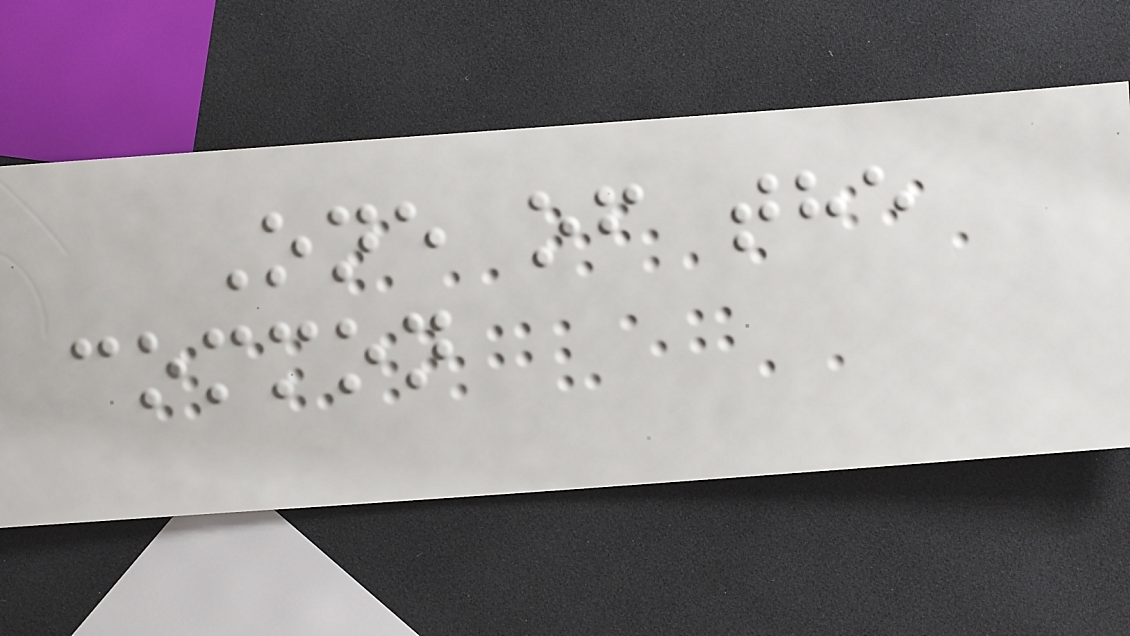One of the
common
